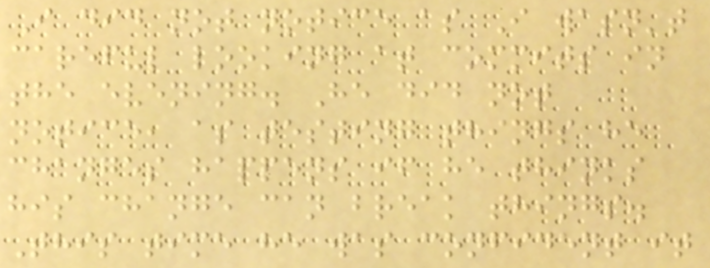I did not notice as I wasn't
careful looking at commits in
the evening. He did not
notice, as testing things he
changes happens if he thinks
his change can break things.
This time he was confident it
